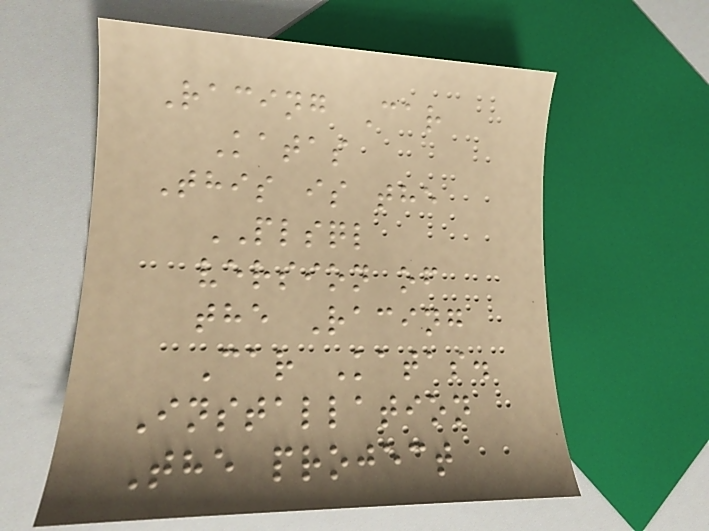Racing Car
Katas
This is the
PLSQL
version of
the Racing
Car Katas.
Installation
The project
